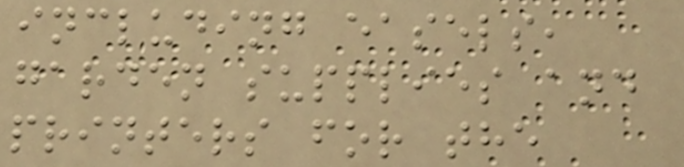including easels,
garden supplies and
printers for the
